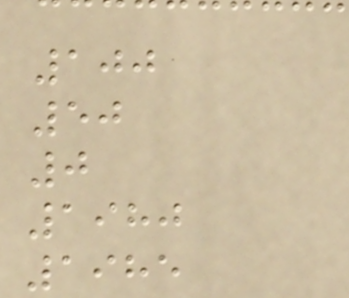100
50
0
1980
1985
